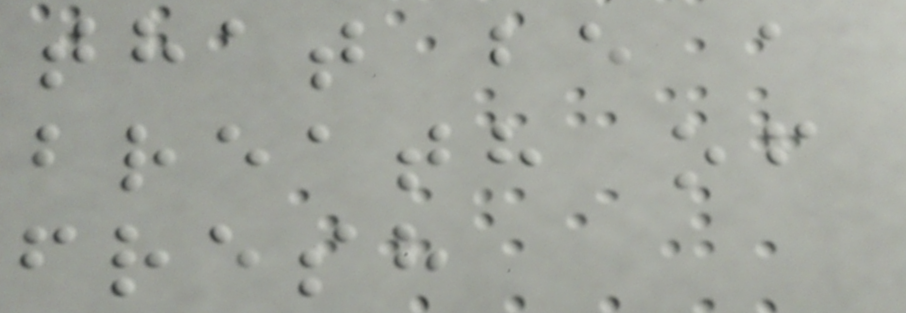that be a
breath of
fresh
